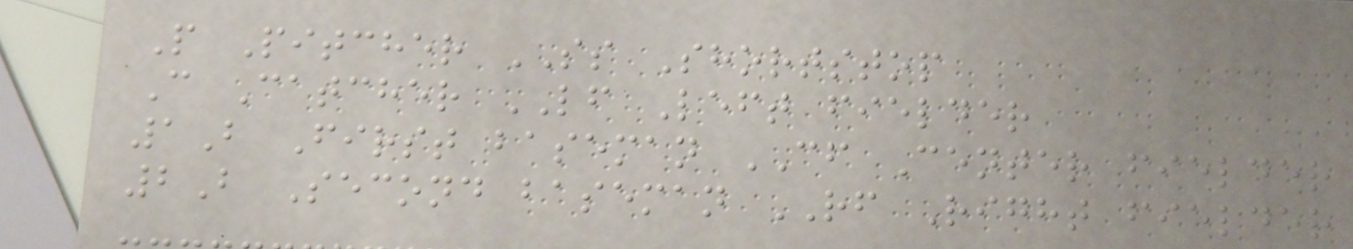P Pitcher SS Shortstop
C Catcher LF Left fielder
1B First baseman CF Center fielder
2B Second baseman RF Right fielder
